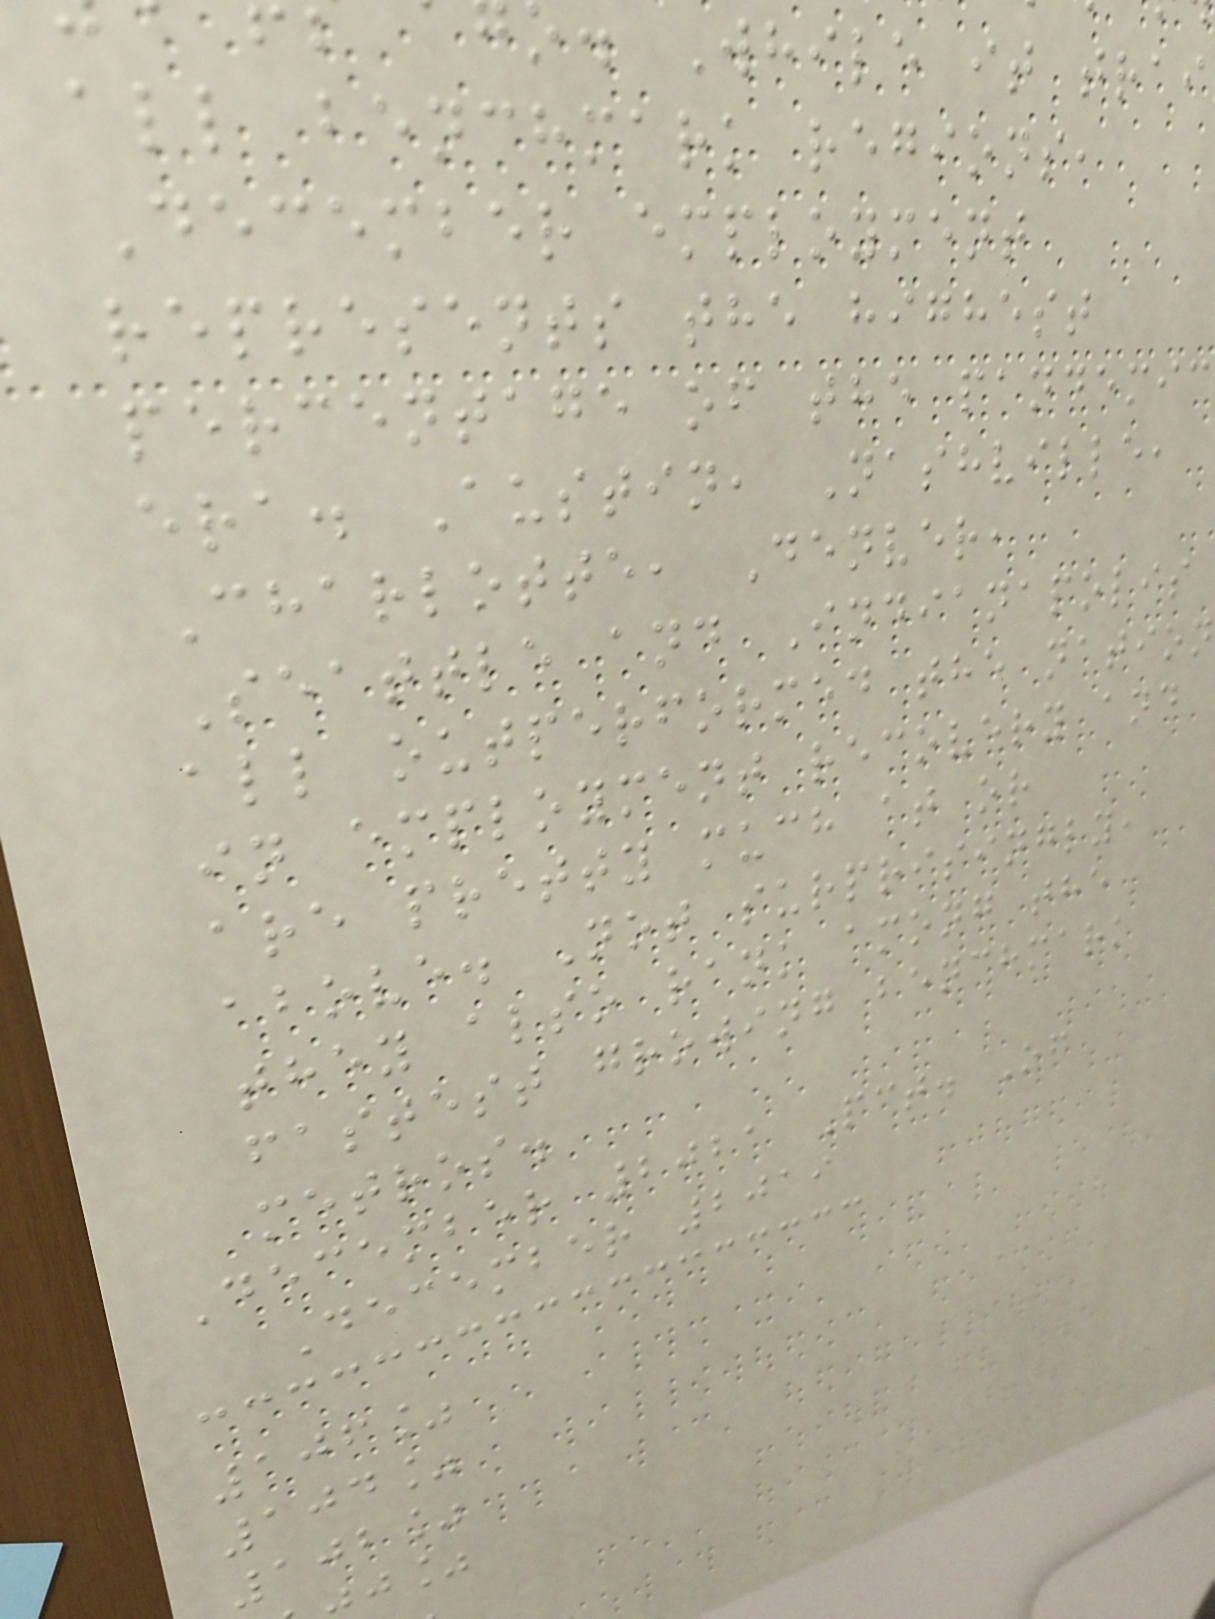o. While it trai
all benchmark regions,
December employment
represents the highest
percentage of the pandemic
era. Austin, Nashville,
Charlotte, Denver,
Seattle and Indianapolis
all outperformed the nation
in employment recovery and
are pretty much at or
above. Not surprisingly,
they also rank among the
fastest growing benchmark
metros.
December 2021 Pct. Of
December 2019
106%
104%
102%
